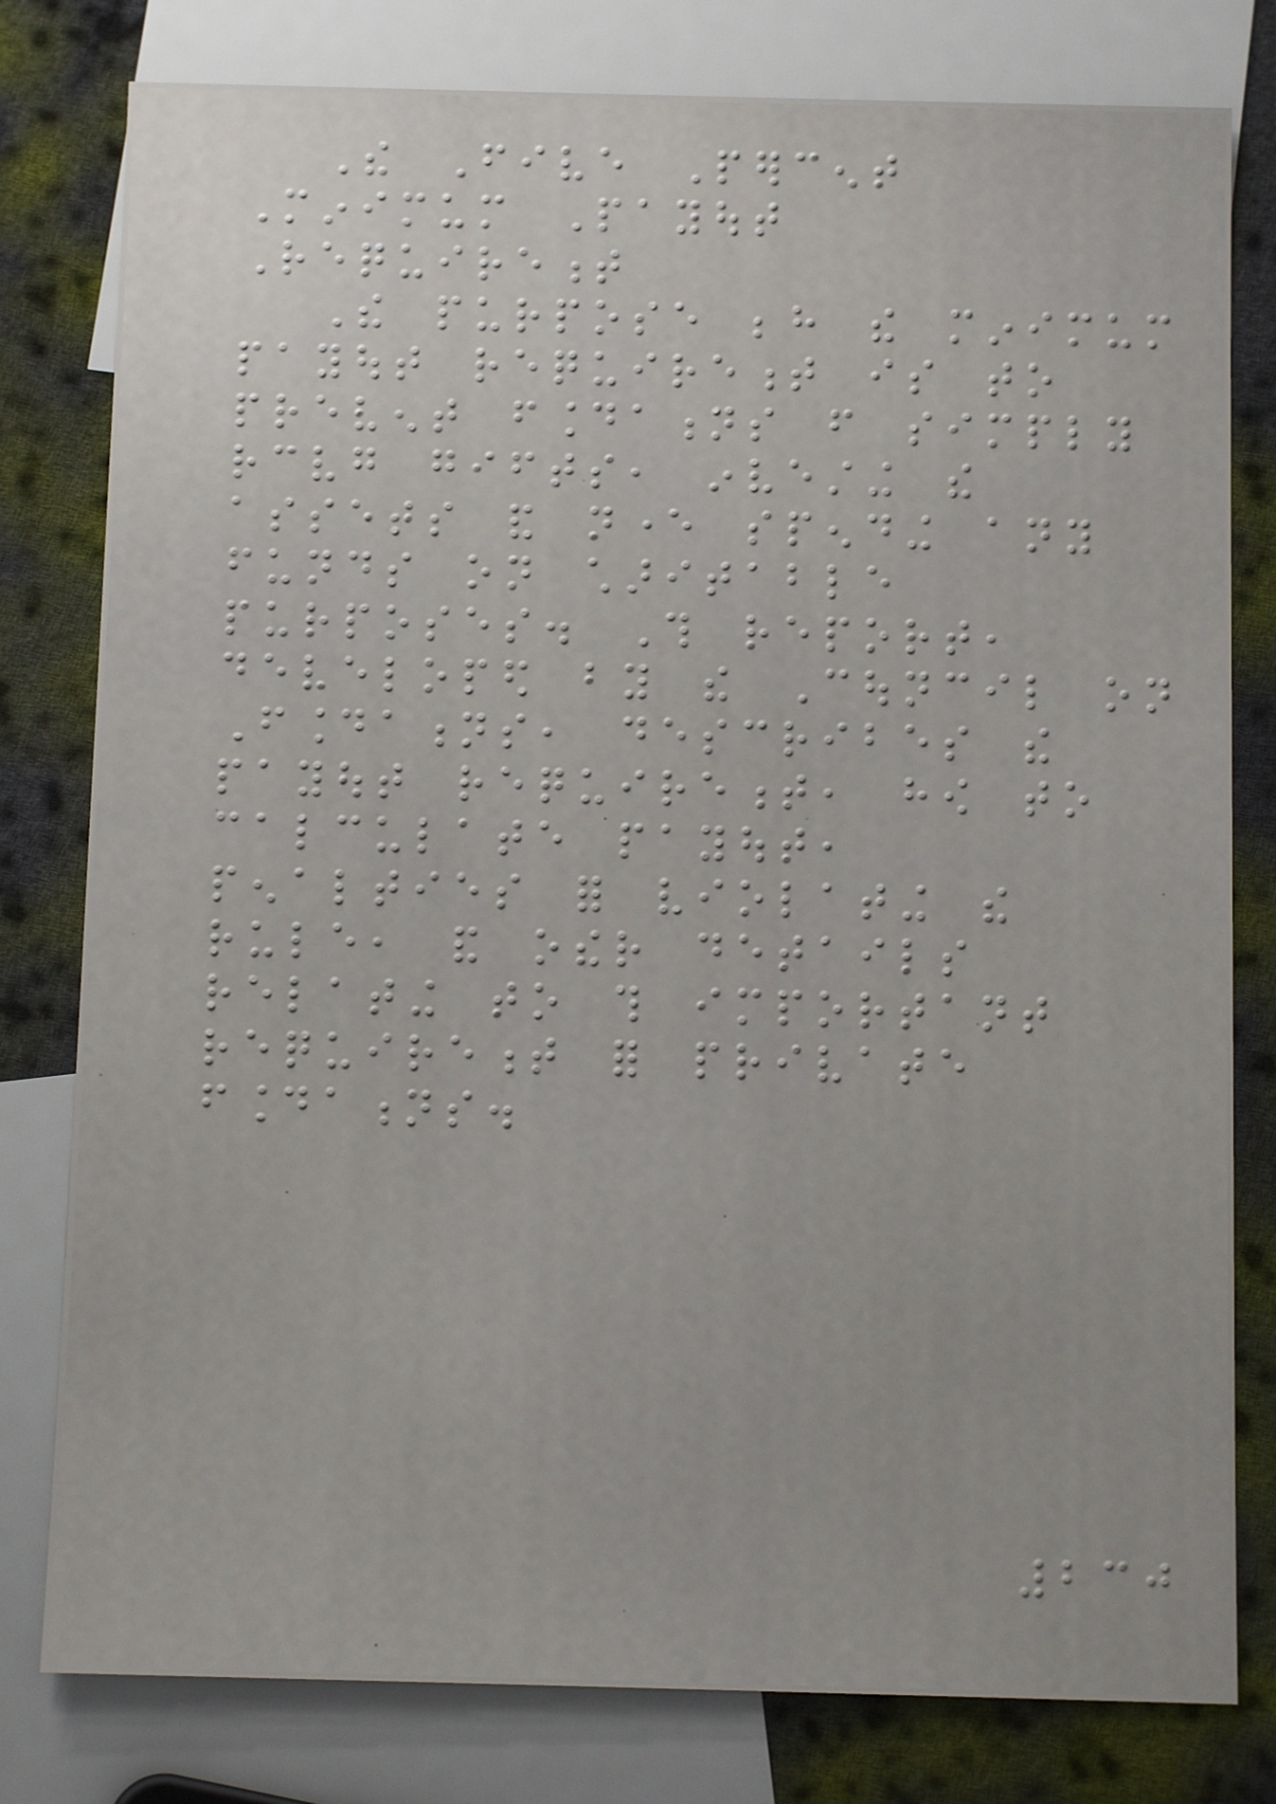The Five Percent
Minimum Payout
Requirement
The purpose behind the minimum
payout requirement is to
prevent foundations from simply
receiving gifts, investing the
assets and never spending any
funds on charitable
purposes. This report,
developed by the Council on
Foundations, describes the
payout requirement, how to
calculate payout,
penalties for violating the
rule, and other details
relating to this important
requirement for private
foundations.
230
